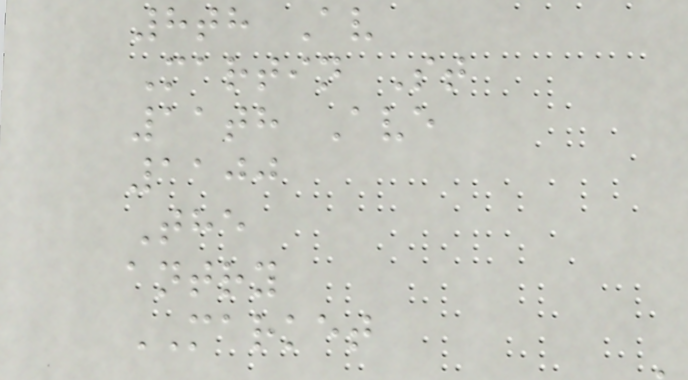8th Av
Martin St
11th Ave
1100
The
antry
MARKET
